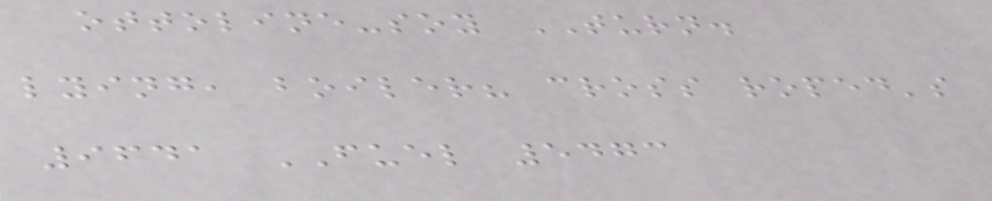ottoline-soy TURN.
lying, boiler? cross roped's
9641 FUEL 5473
